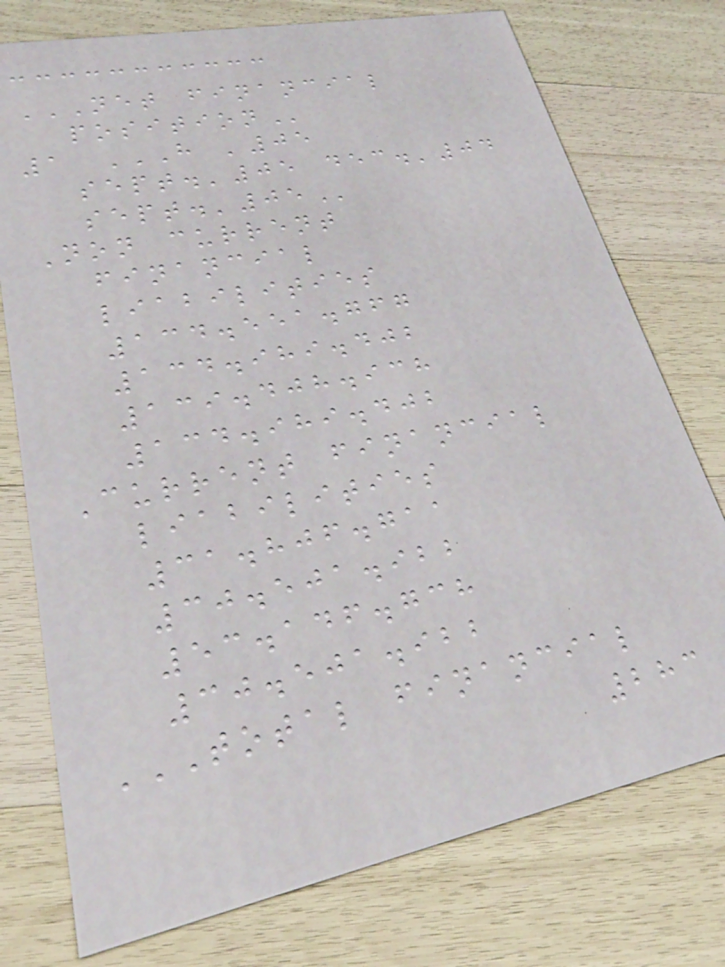NET FINANCIAL
POSITION
1 H '05
SEPT.'05 DEC.'04
SEPT.'05
Non current
financial
liabilities
134.551.767
134.989.402
139.408.938
134.989.402
Current financial
liabilities
31.806.711
30.501.922
53.146.738
30.501.922
TOTAL FINANCIAL
283
